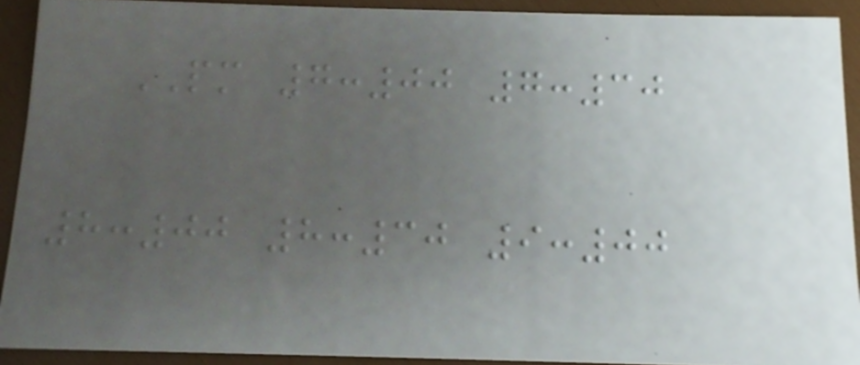PM 7:00 7:30
8:00 8:30 9:00
